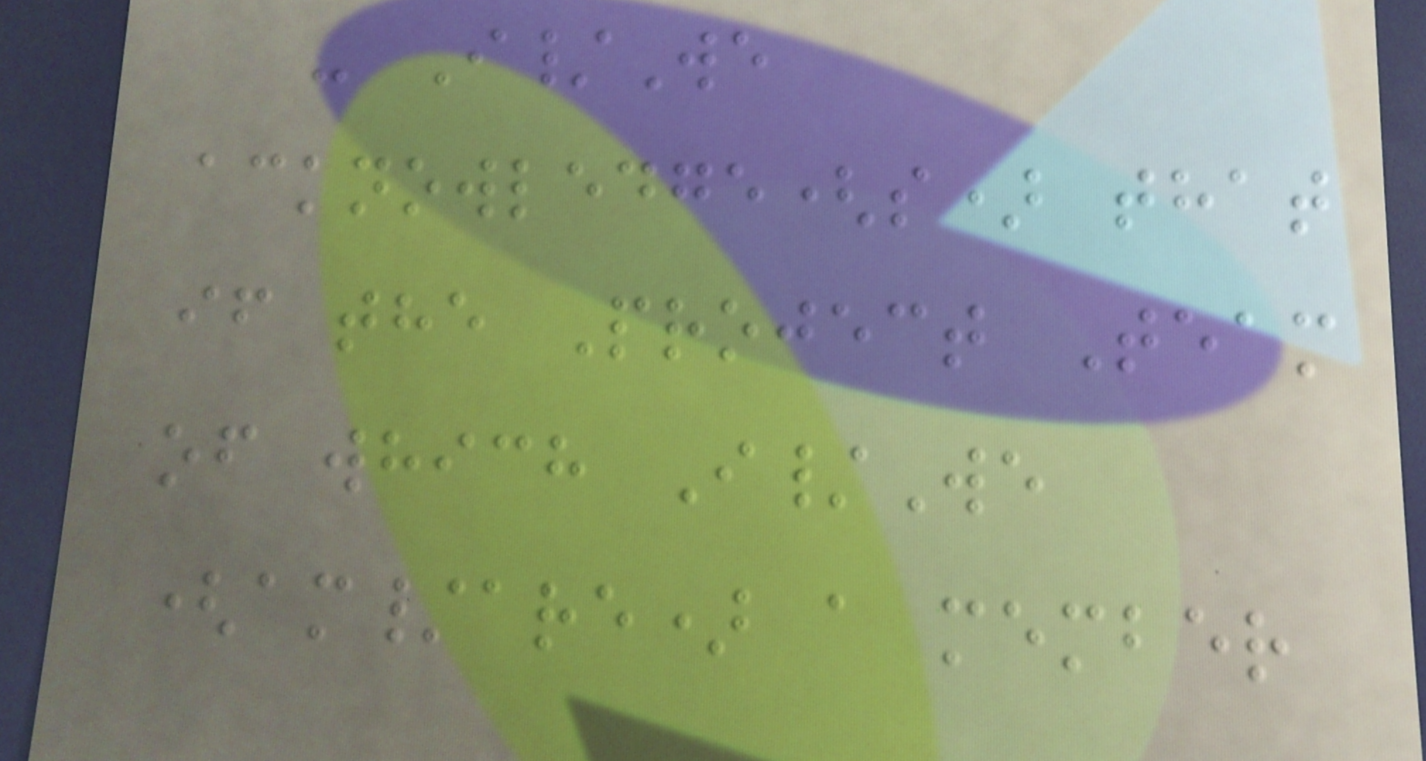- I/We
acknowledge(s) that
if the Project Team
of which I/We
(am/are) a member
